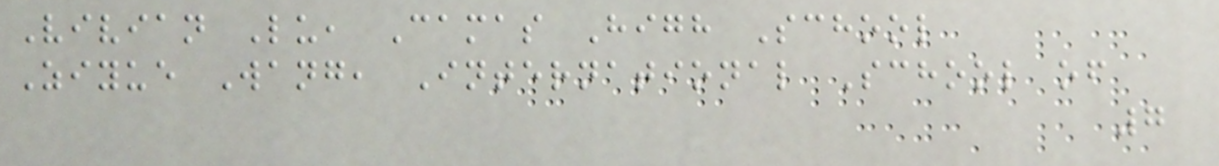Vivian Lu, Camas High School
Ziyue Wang, International School of
7
